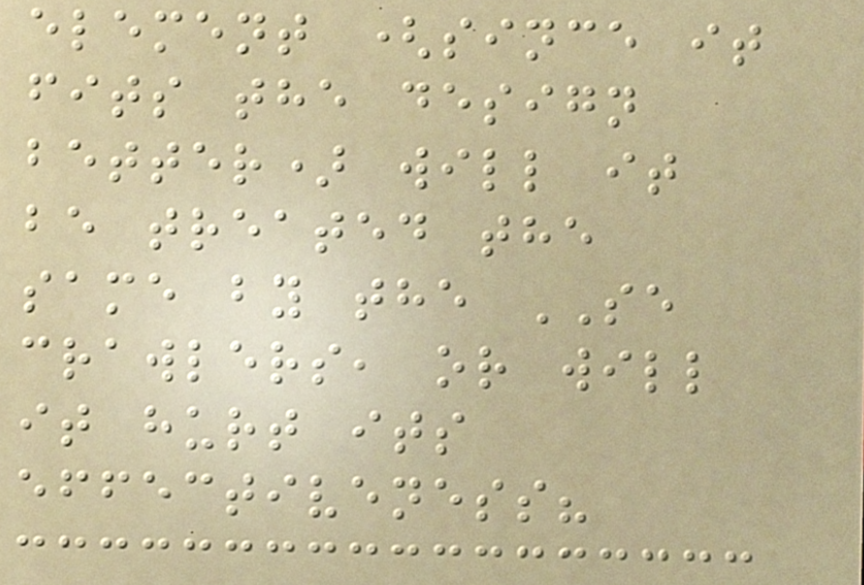element (since it
fits the design
better) will it
be treated the
same by the SE
crawlers, or will
it hurt its
effectiveness?
